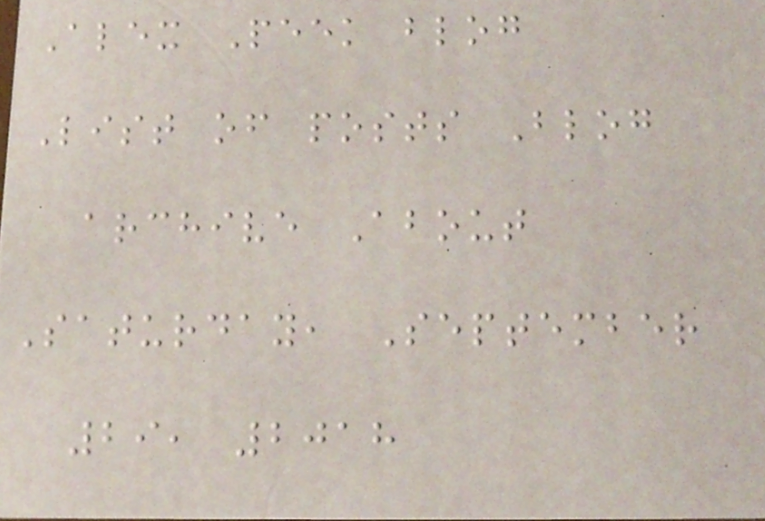Alex Peek blog
List of posts Blog
archive About
Saturday, September
29, 2018
